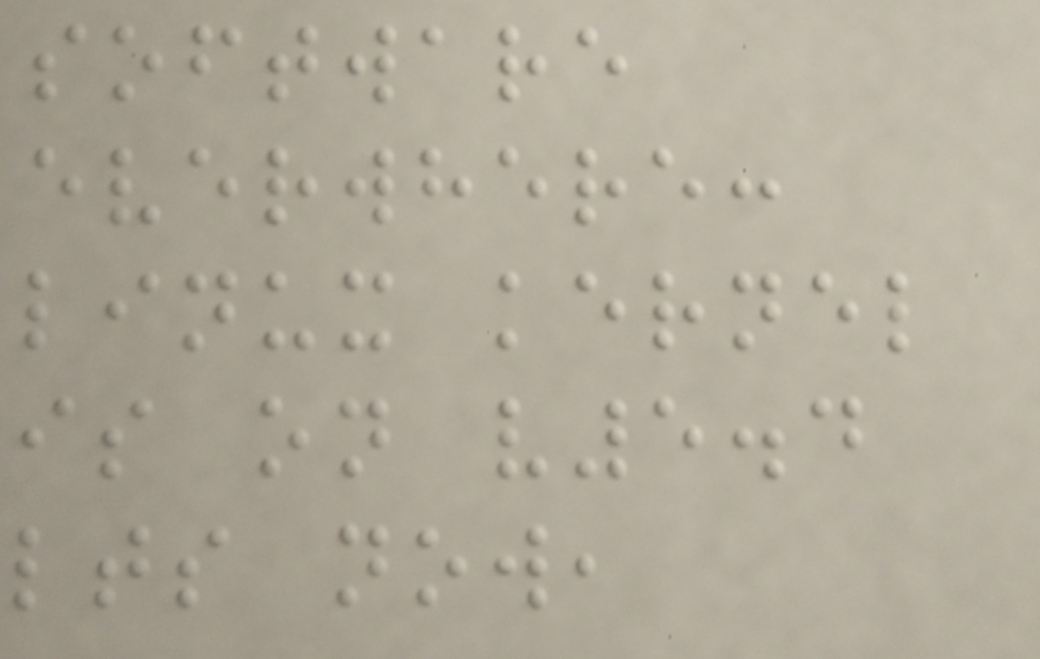software
everwhere:
linux kernel
is on v5.4
lts now,
